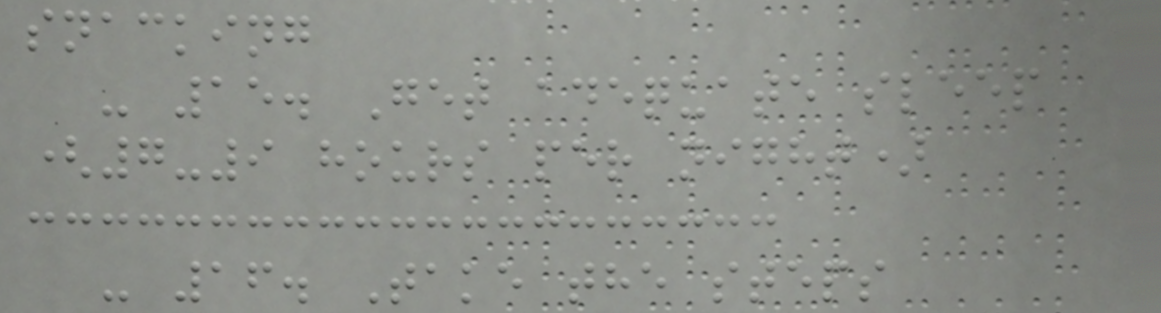snacking
- 15. Get adequate sleep
(7-9 hours per night)
- 16. Take the steps
